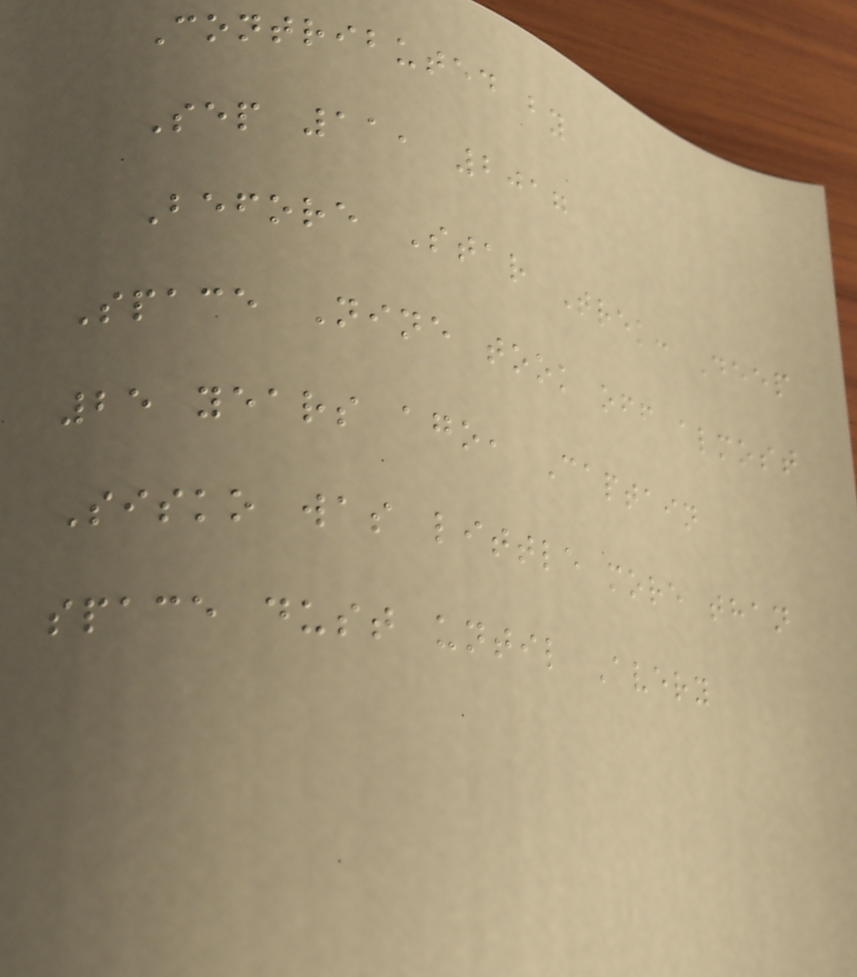Contributed by
Sep 11, 2017
Before Star Trek: Deep
Space Nine took off almost
25 years ago, Captain
Sisko was little more than
space dust until Avery
